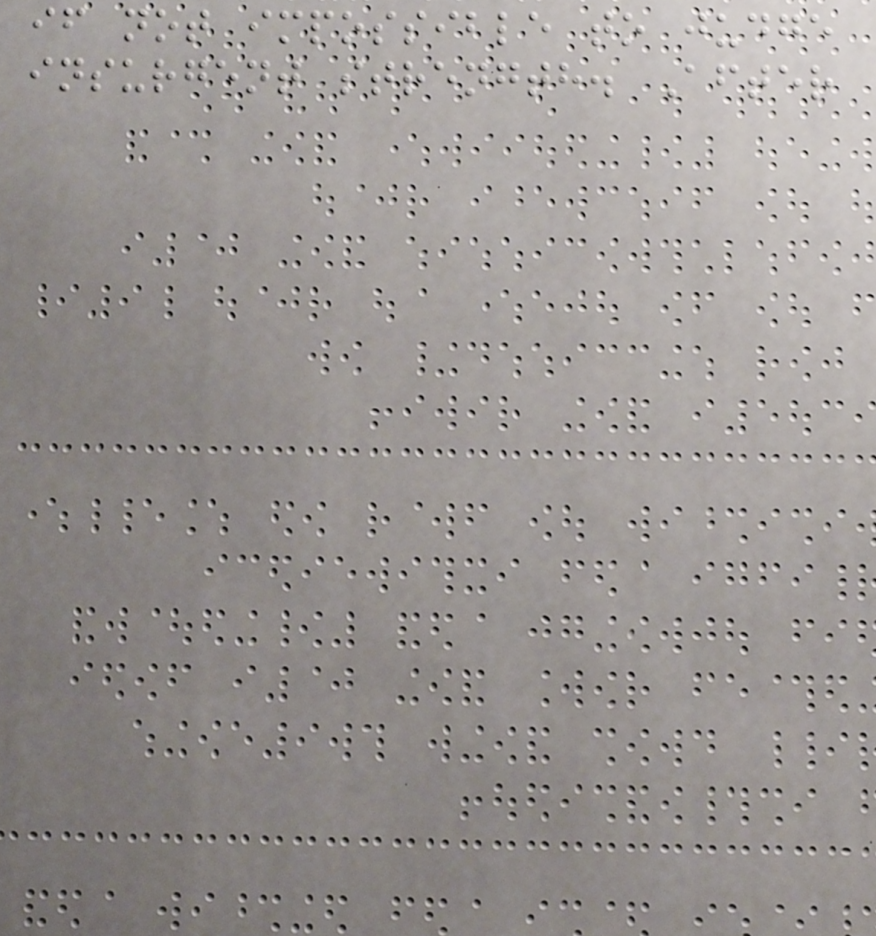if not impossible to judge
insurgent strength. After
